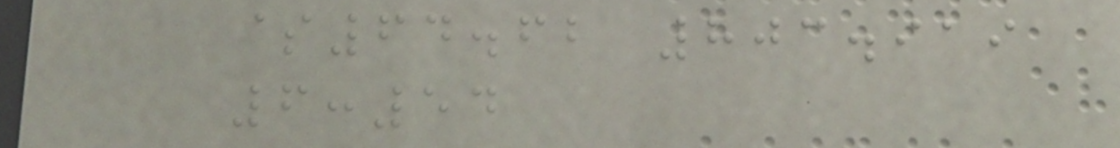$64.62 803.919
6:54
